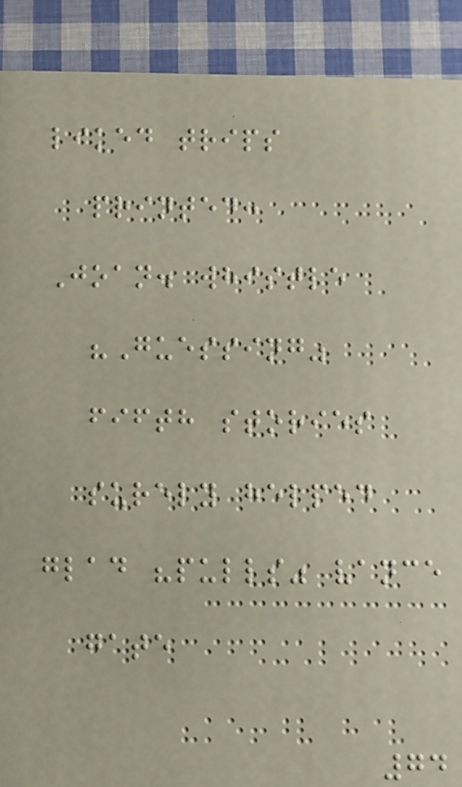liked trips
printed:
Joan. whistle
"Guessing"
fifth stories
surely helped
glad "pulls" vance
gate
74
